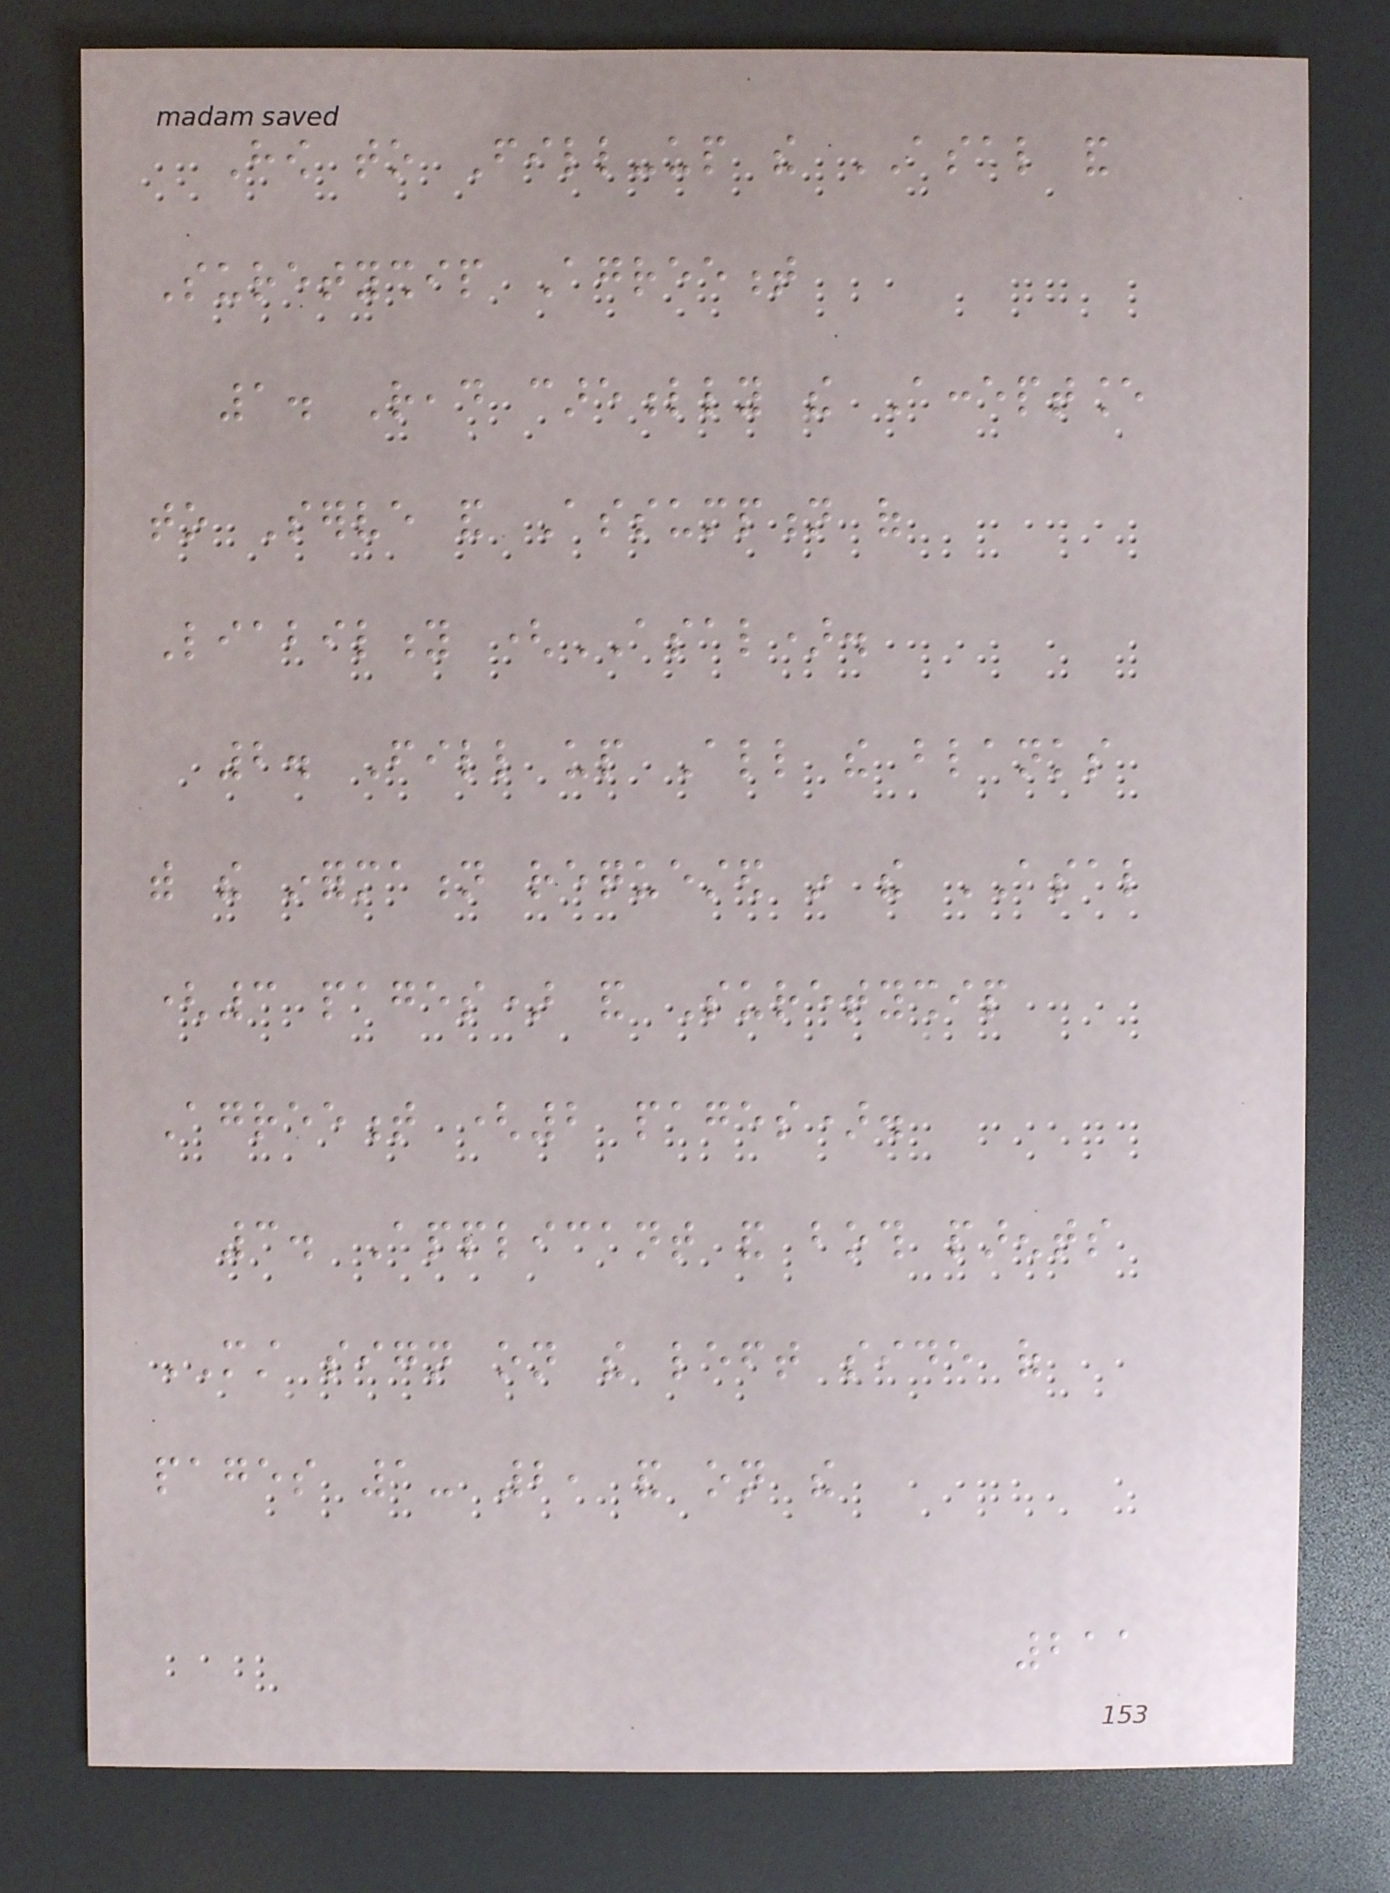How to Fill-up the ASAL and
Suretyship Agreement
1. Read carefully the Acceptance
to Serve and Assumption of
Liability (ASAL).
2. Fill up All the blanks
with the information requested in the ASAL
(3 pages) and Suretyship
Agreement (2 pages).
3. Applicant and both parents
MUST sign on the left side of
pages 1- 2, and on the
211
